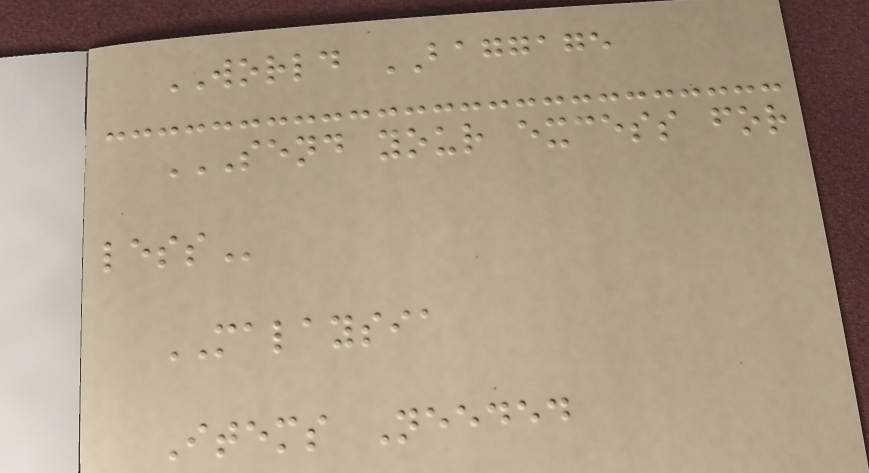WORLD BAGGAGE
SEND YOUR EXCESS FOR
LESS
MALAYSIA
Items Needed
